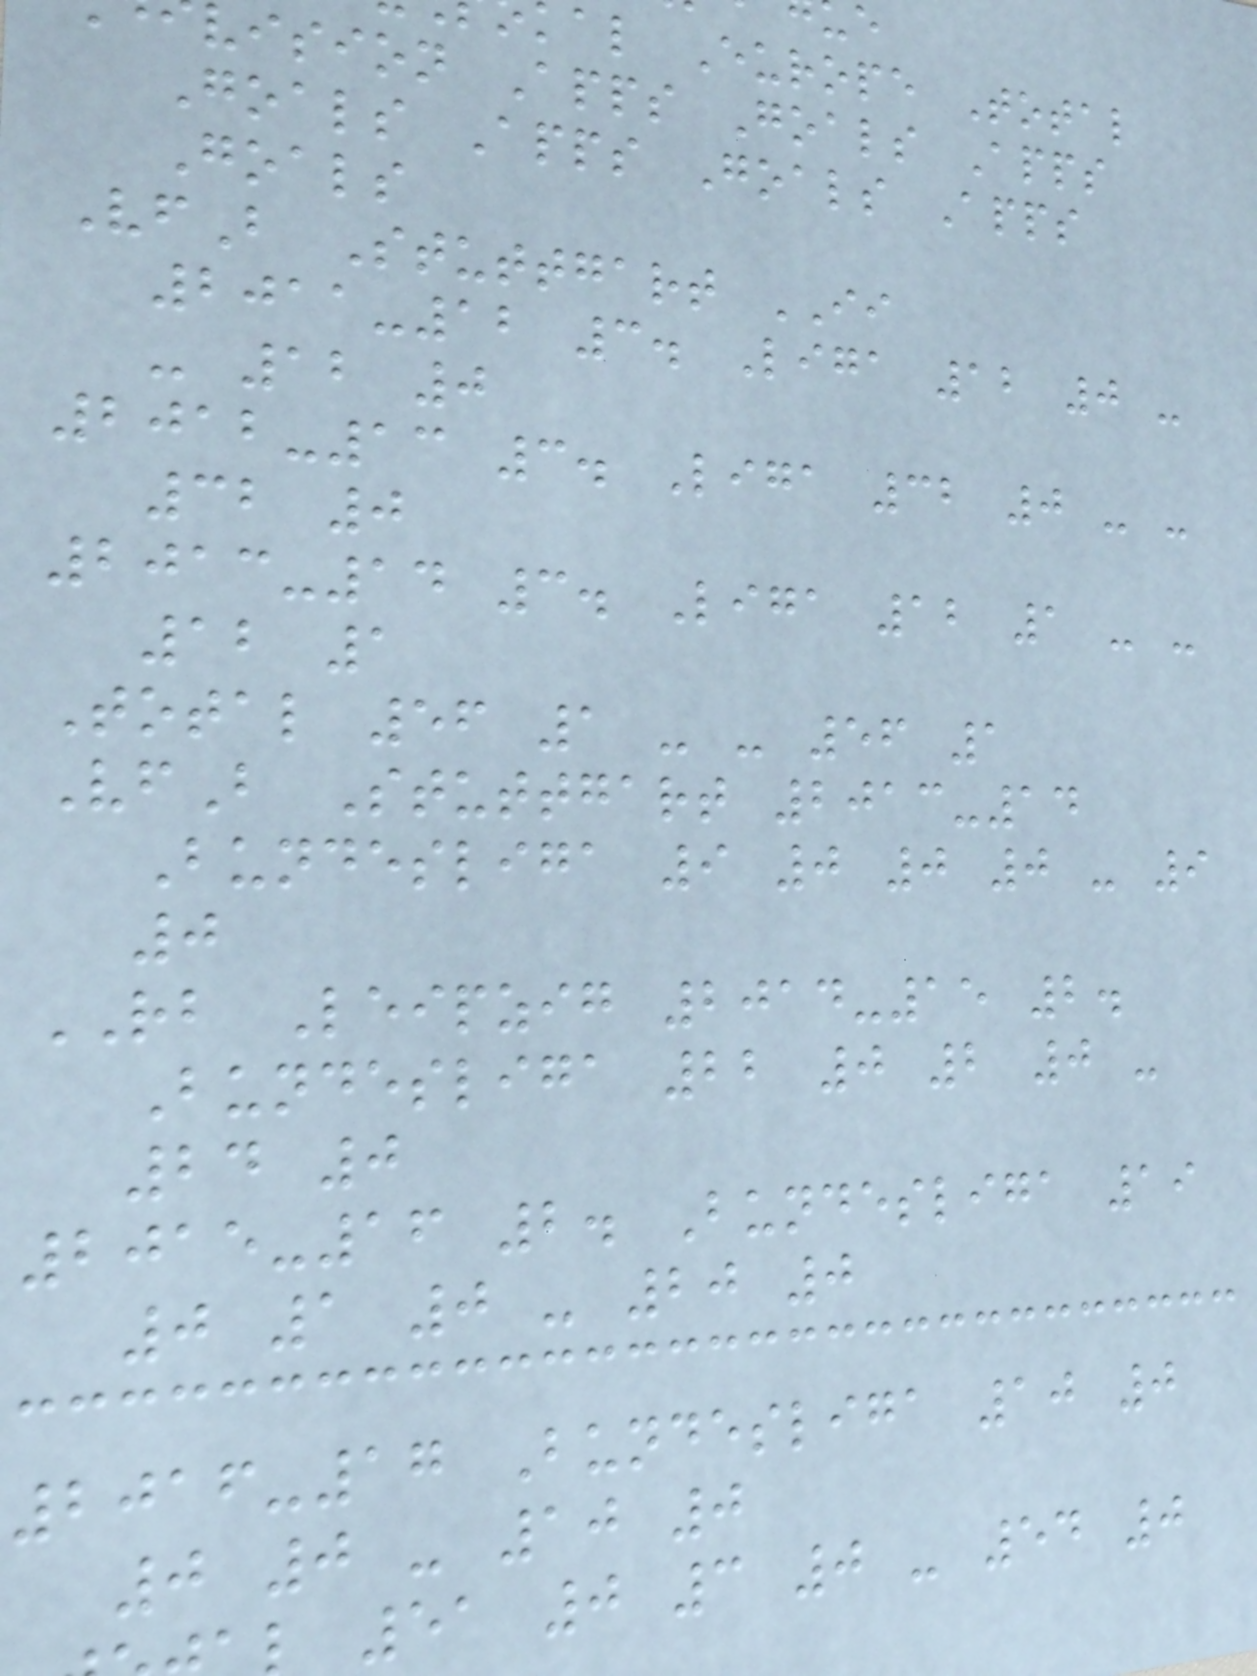al Europe Total
vision Apps Goals Apps
Goals Apps Goals Apps
Goals
VfB Stuttgart II
2011-12 3. Liga 12 0 -
- 12 0
2012-13 3. Liga 32 0 - -
32 0
2013-14 3. Liga 12 1 - -
12 1
Total 56 1 - - 56 1
VfB Stuttgart 2013-14
Bundesliga 9 0 0 0 - 9
0
RB Leipzig 2014-15 2.
Bundesliga 22 0 2 0 -
24 0
2015-16 2. Bundesliga 19
0 1 0 - 20 0
2016-17 Bundesliga 10 0
0 0 - 10 0
51 0 3 0 - 54 0
